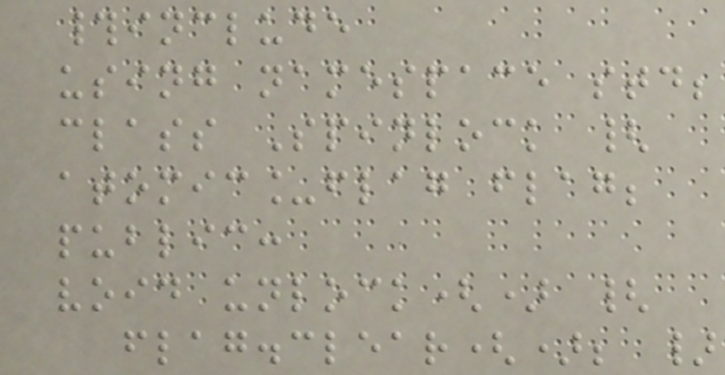#include
using namespace std;
class Spinlock {
atomic_flag flag;
public:
void unlock() {
flag.clear(); }
